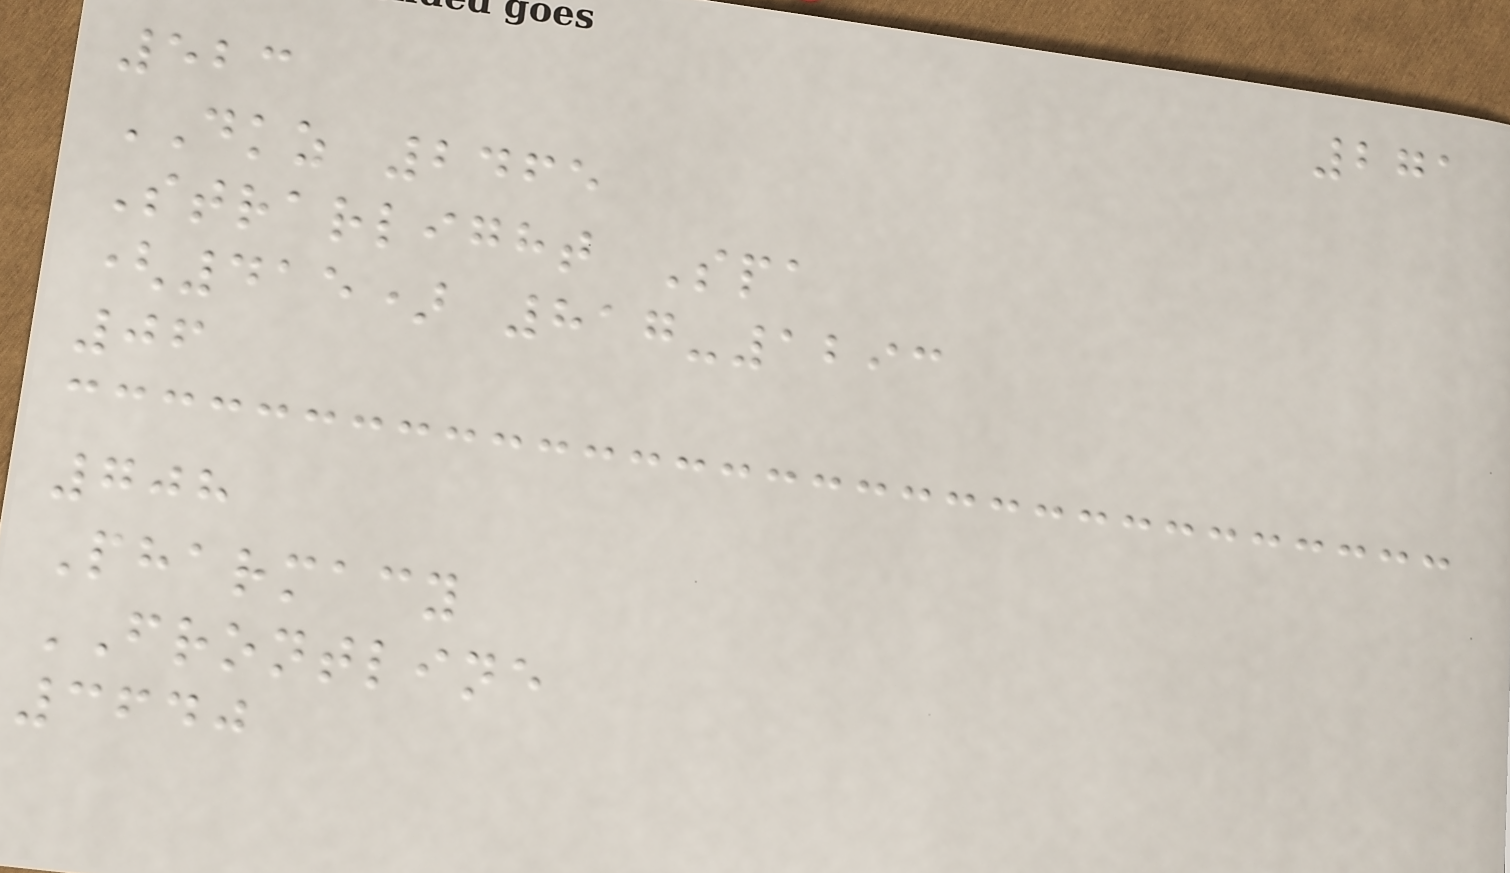271
523
DKZ 2465
Strarlight Spa
(415) 817-1293
06
708
Pharmacy
FRONTLINE
3640
